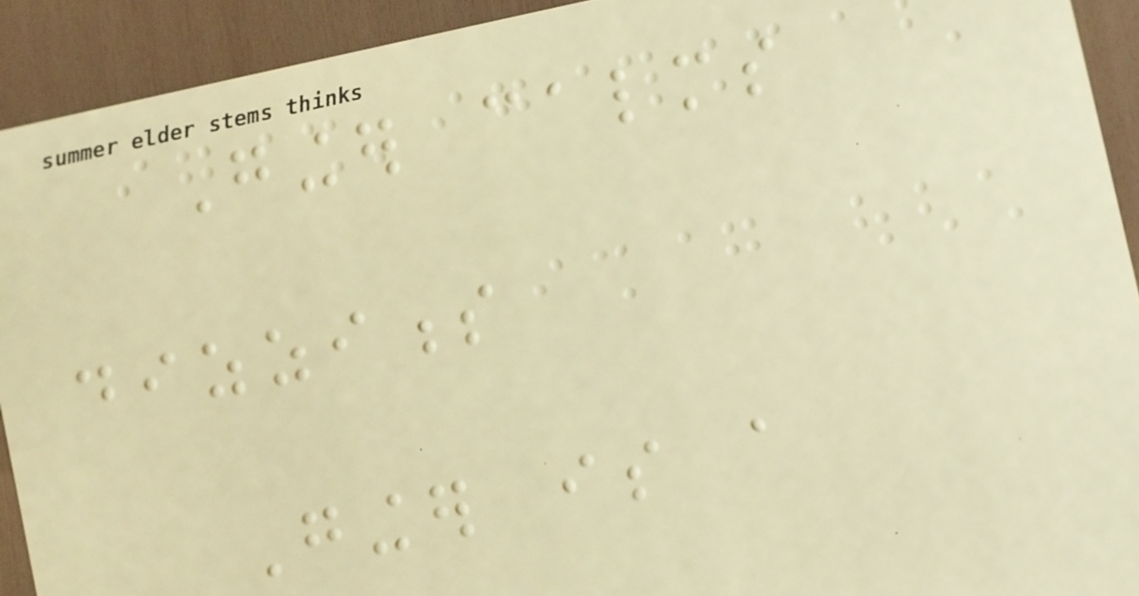Ginger calms
dizziness
Ginger is a
